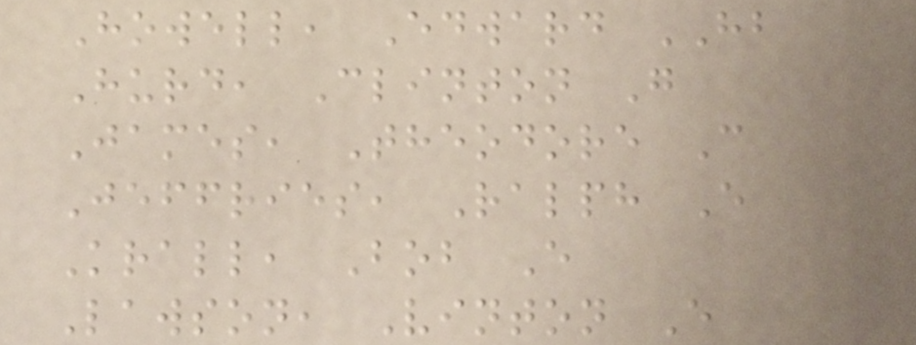Howell, Edward HB
Hurd, Clinton G
James, Theodore C
Jeffries, Ralph E
Krall, Bob E
Lawson, Vinton E
